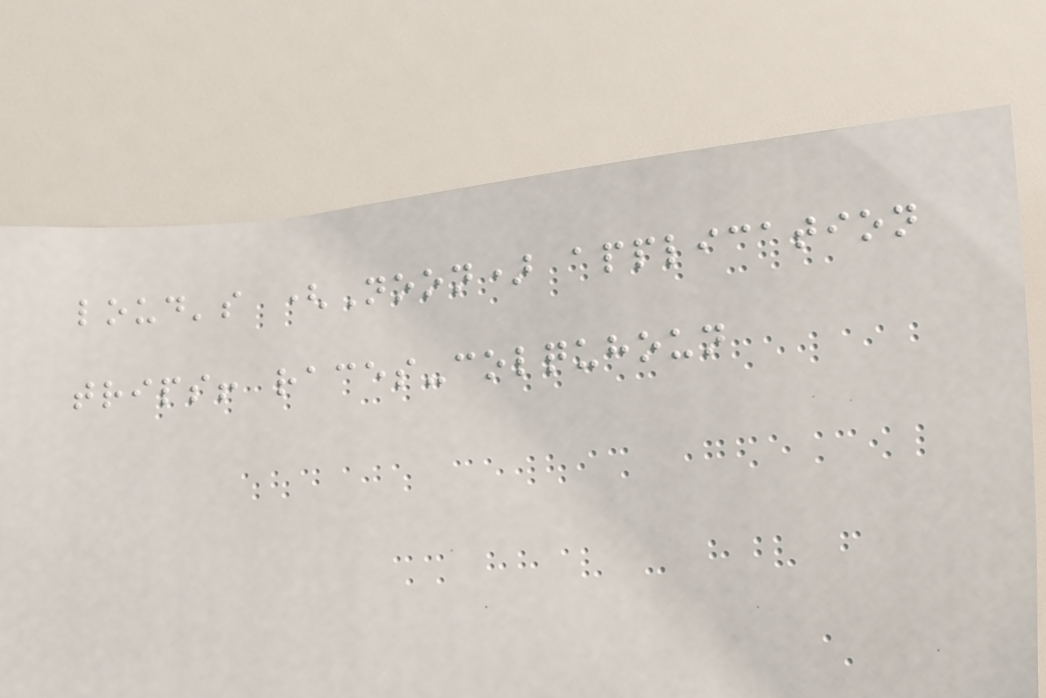loud's (Noon) application
trips! races-colquhoun
